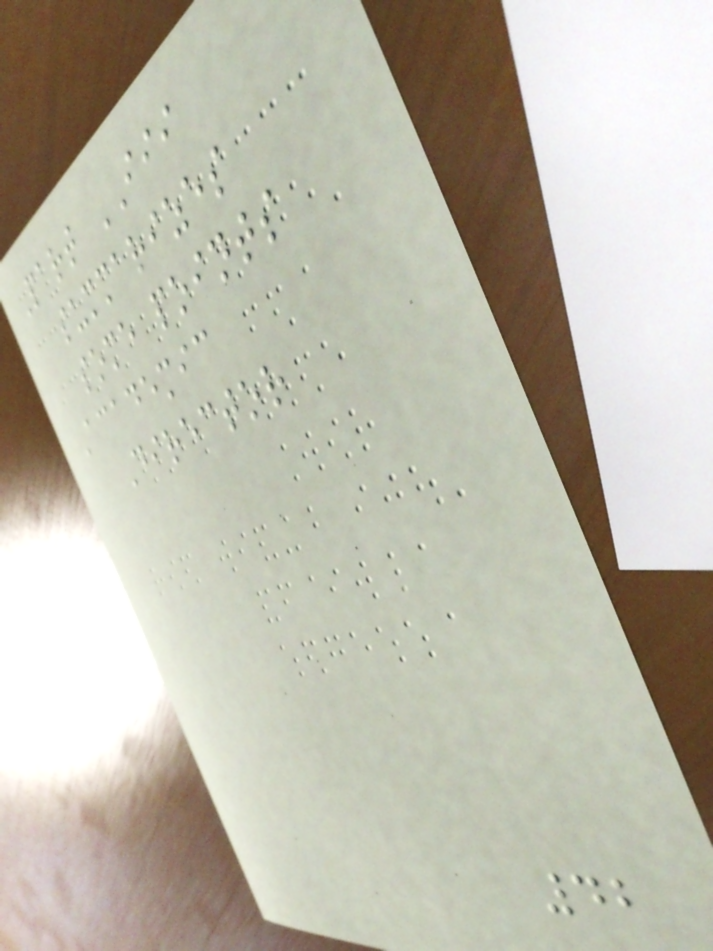Part III
summarizes
some points
Academic
Director
42
